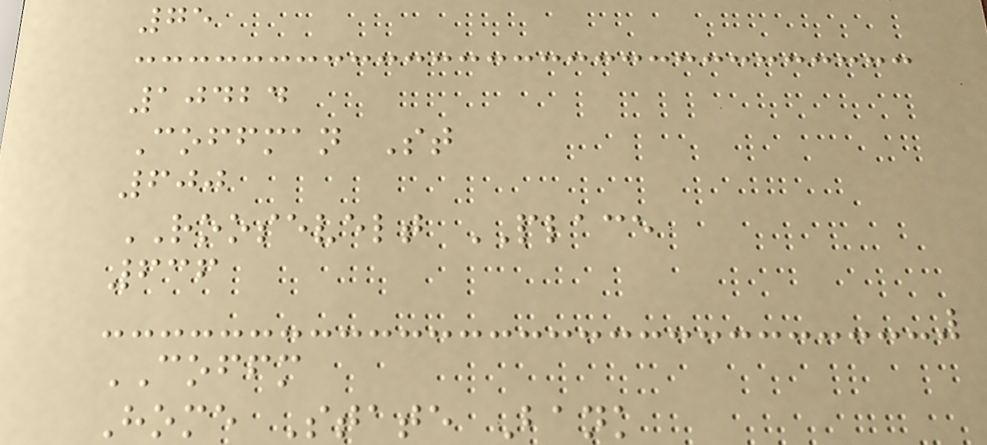75
10424
Coffman St
600
ROOSEVELT PLACE
636
COFFM
Home State Bank
